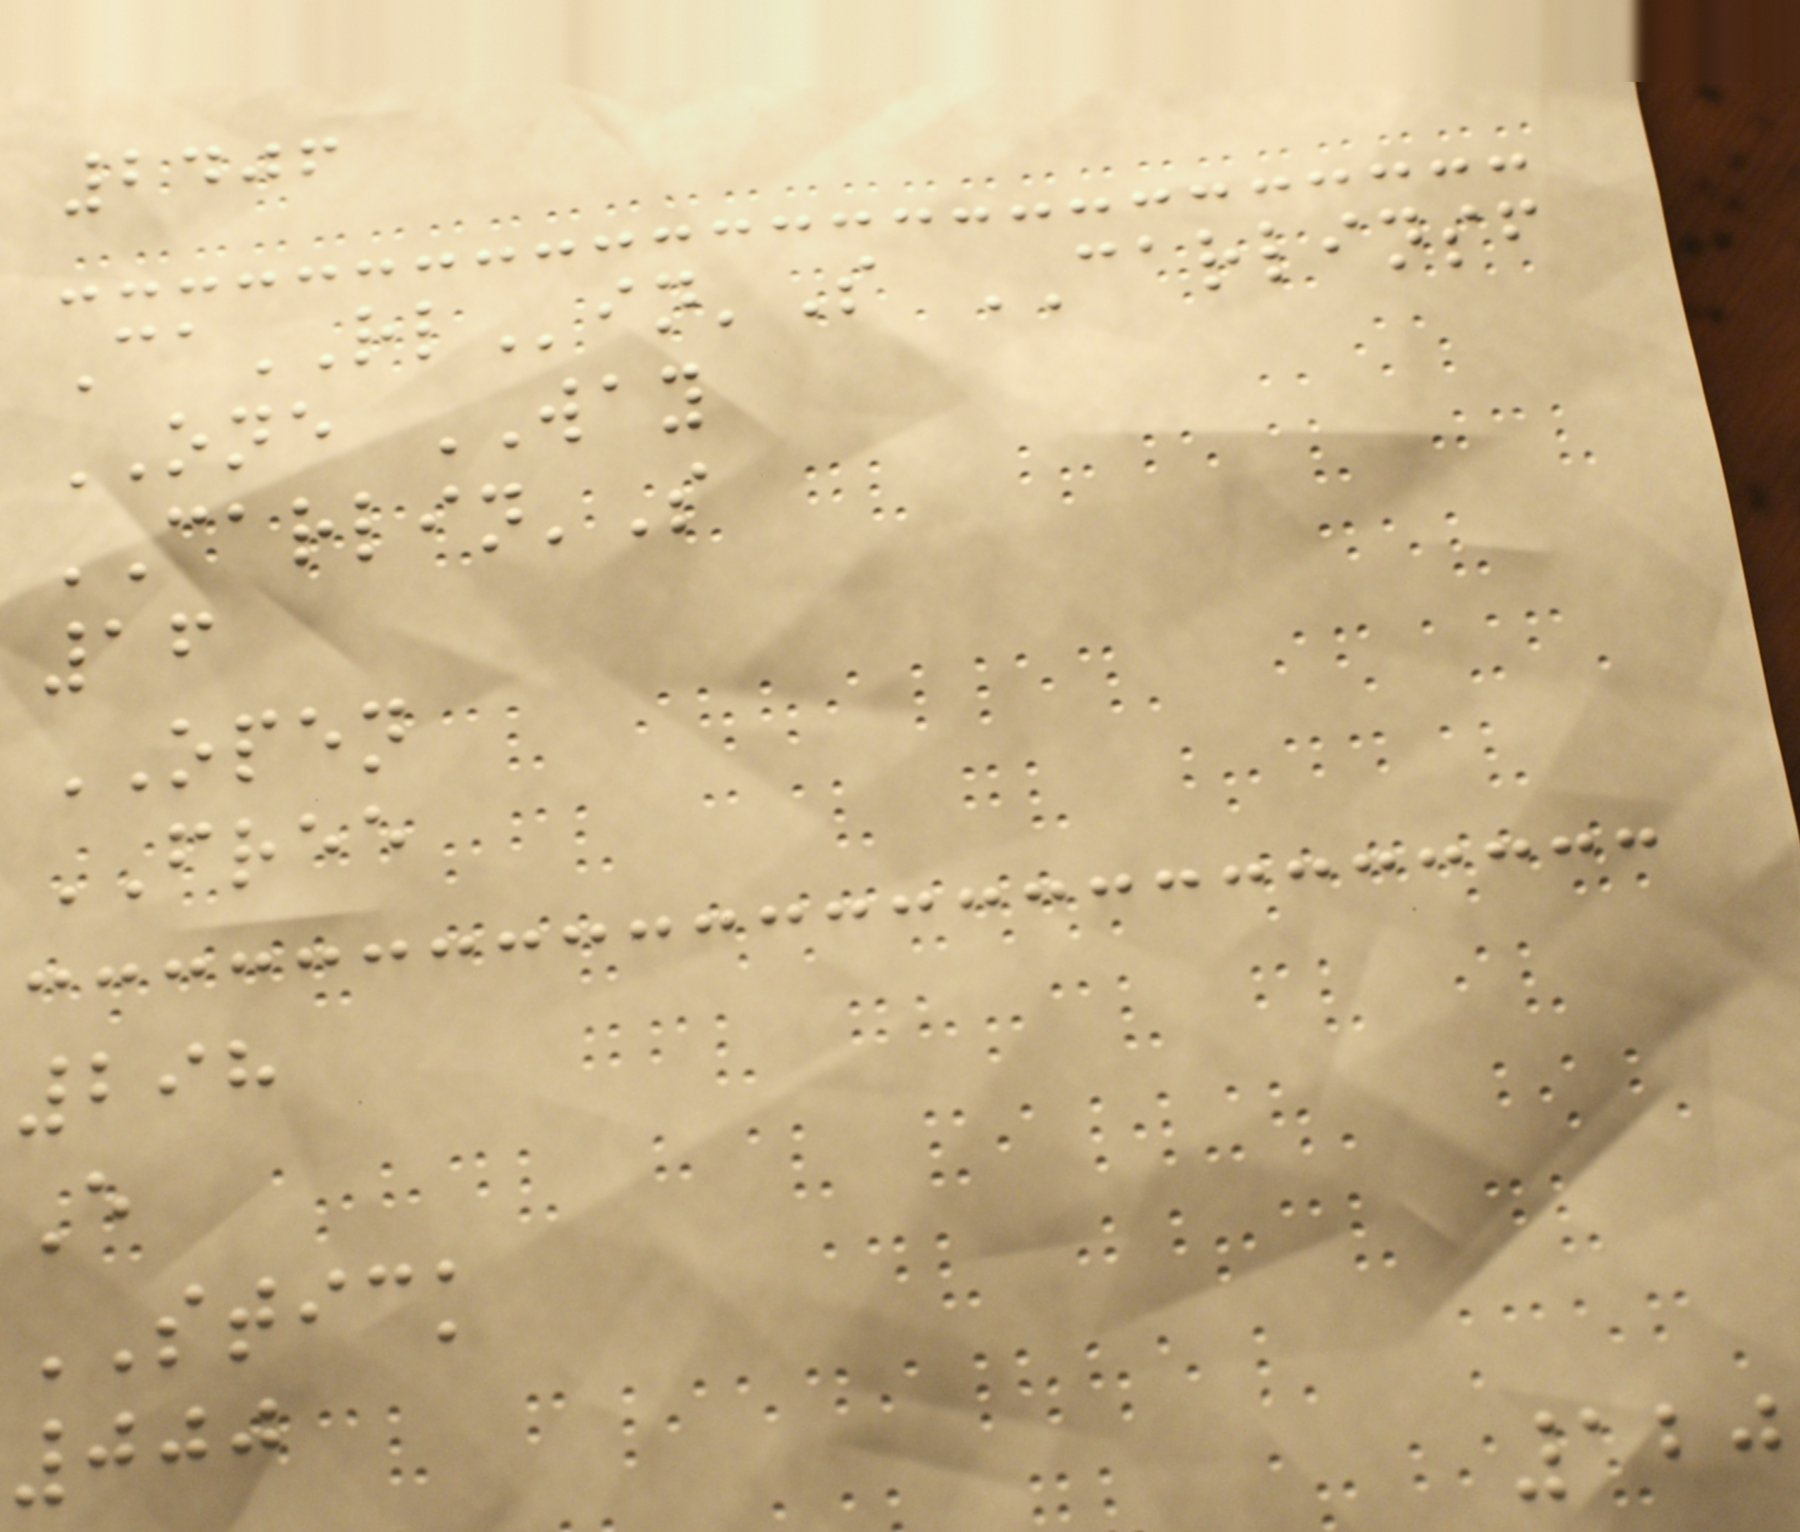2406
CaRLin'S CARLINSF
ONE WAY
CARLIN'S
16
OPEN
FREE
298
E
STICK
000
120
